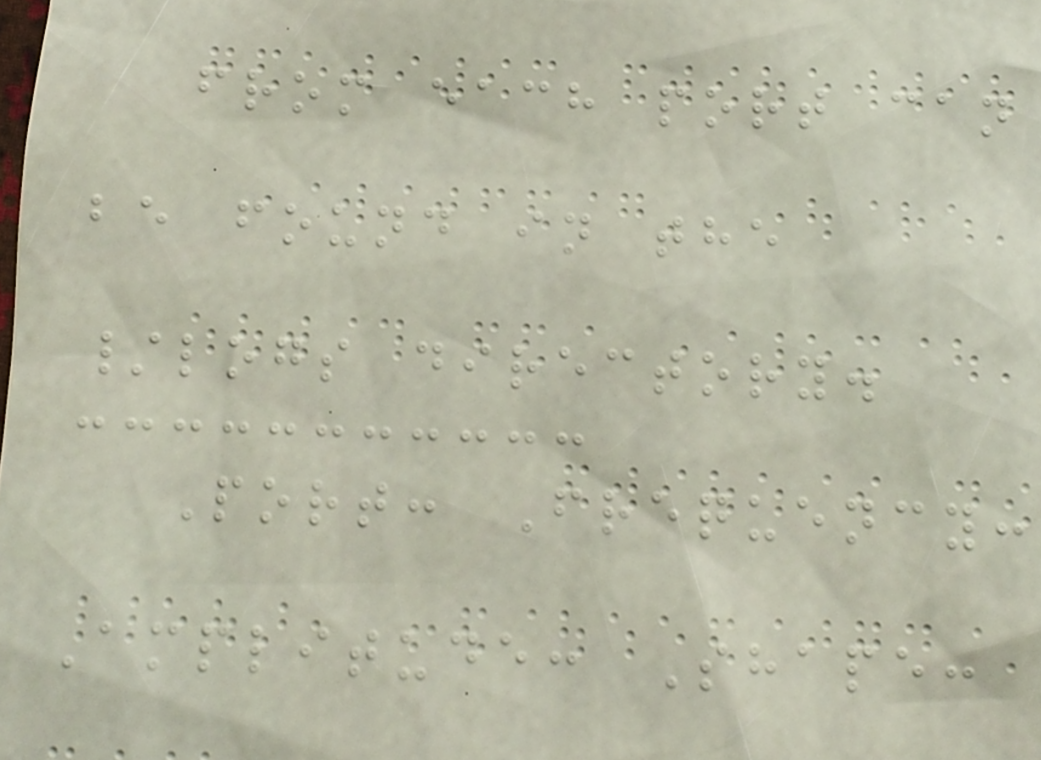from each port can
be found in the
/logs directory.
Port: Frequency:
Amplitude: Shape:
